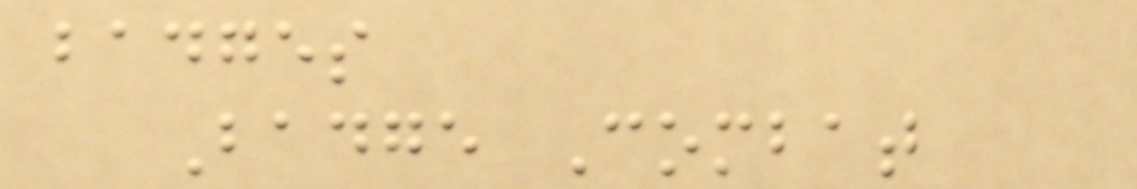badges
Badge Combat
